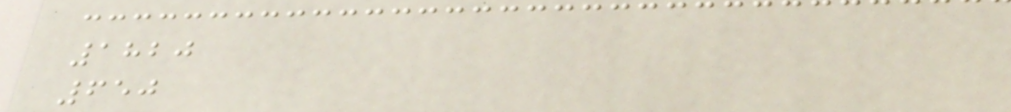1820
650
